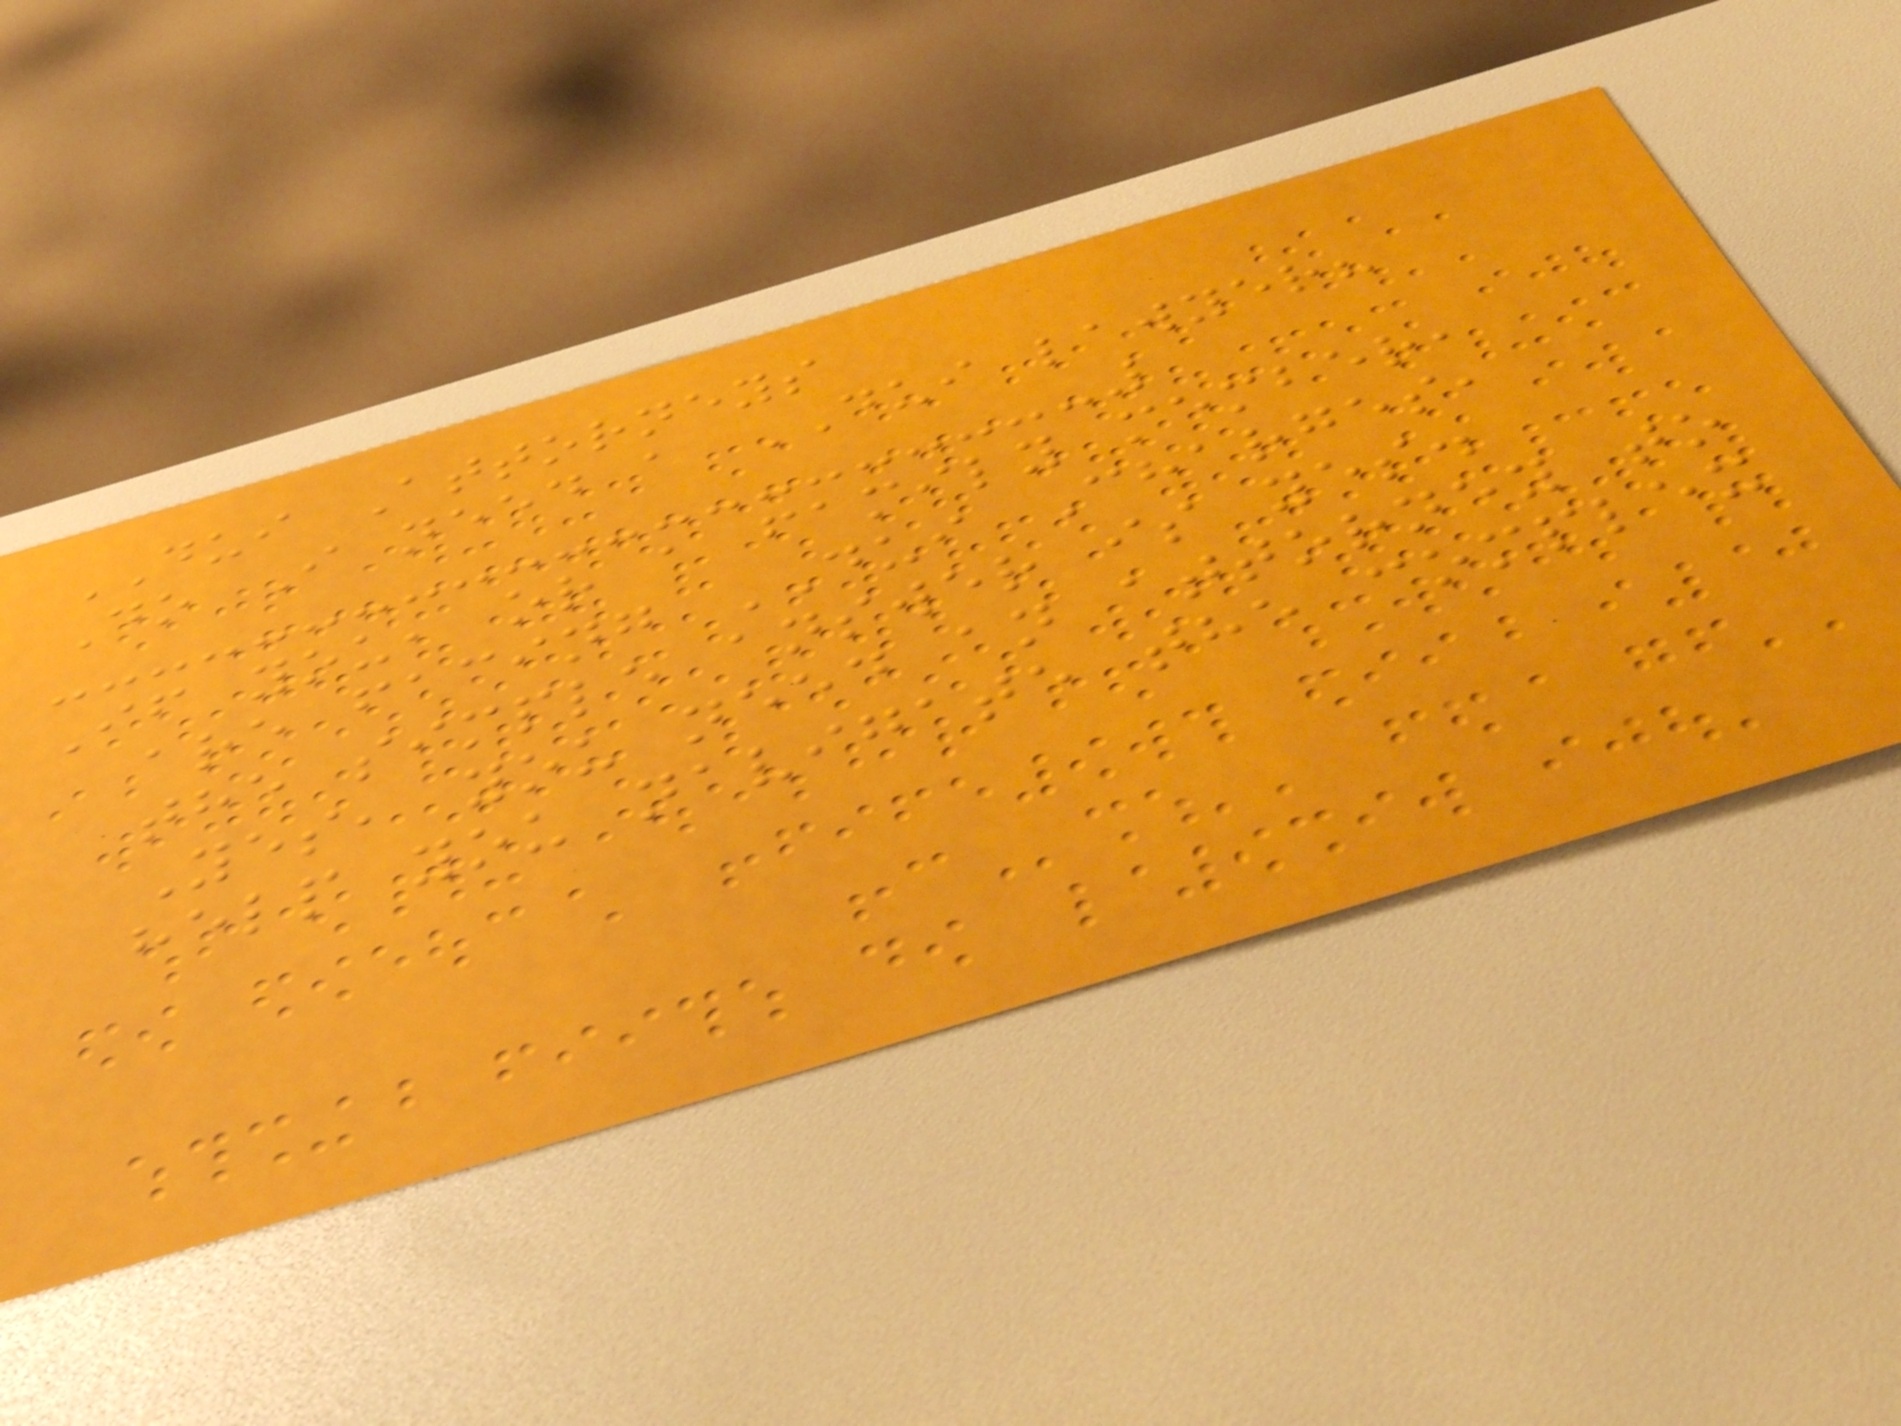DUI Attorneys
Do I need a DUI lawyer?
If you, or a family member,
are facing DUI Charges,
the simple answer is yes.
Yes, you need an attorney to
help you navigate the complex
